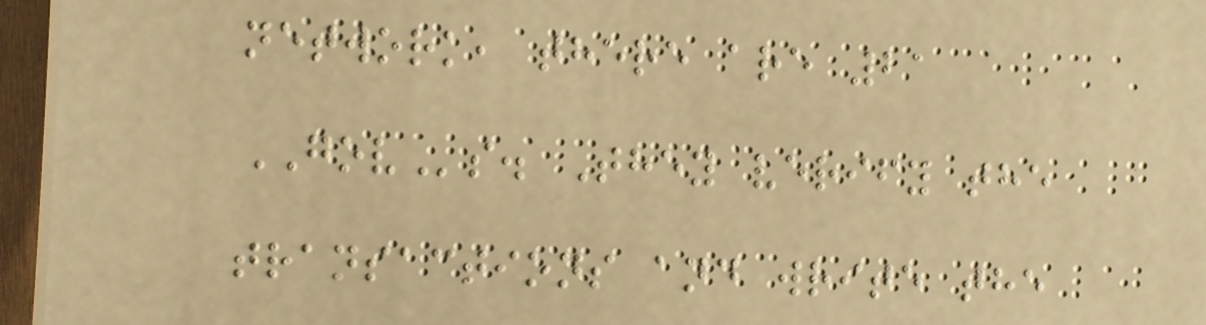network, there are 21
GOVs. They verify the
transactions and write the
